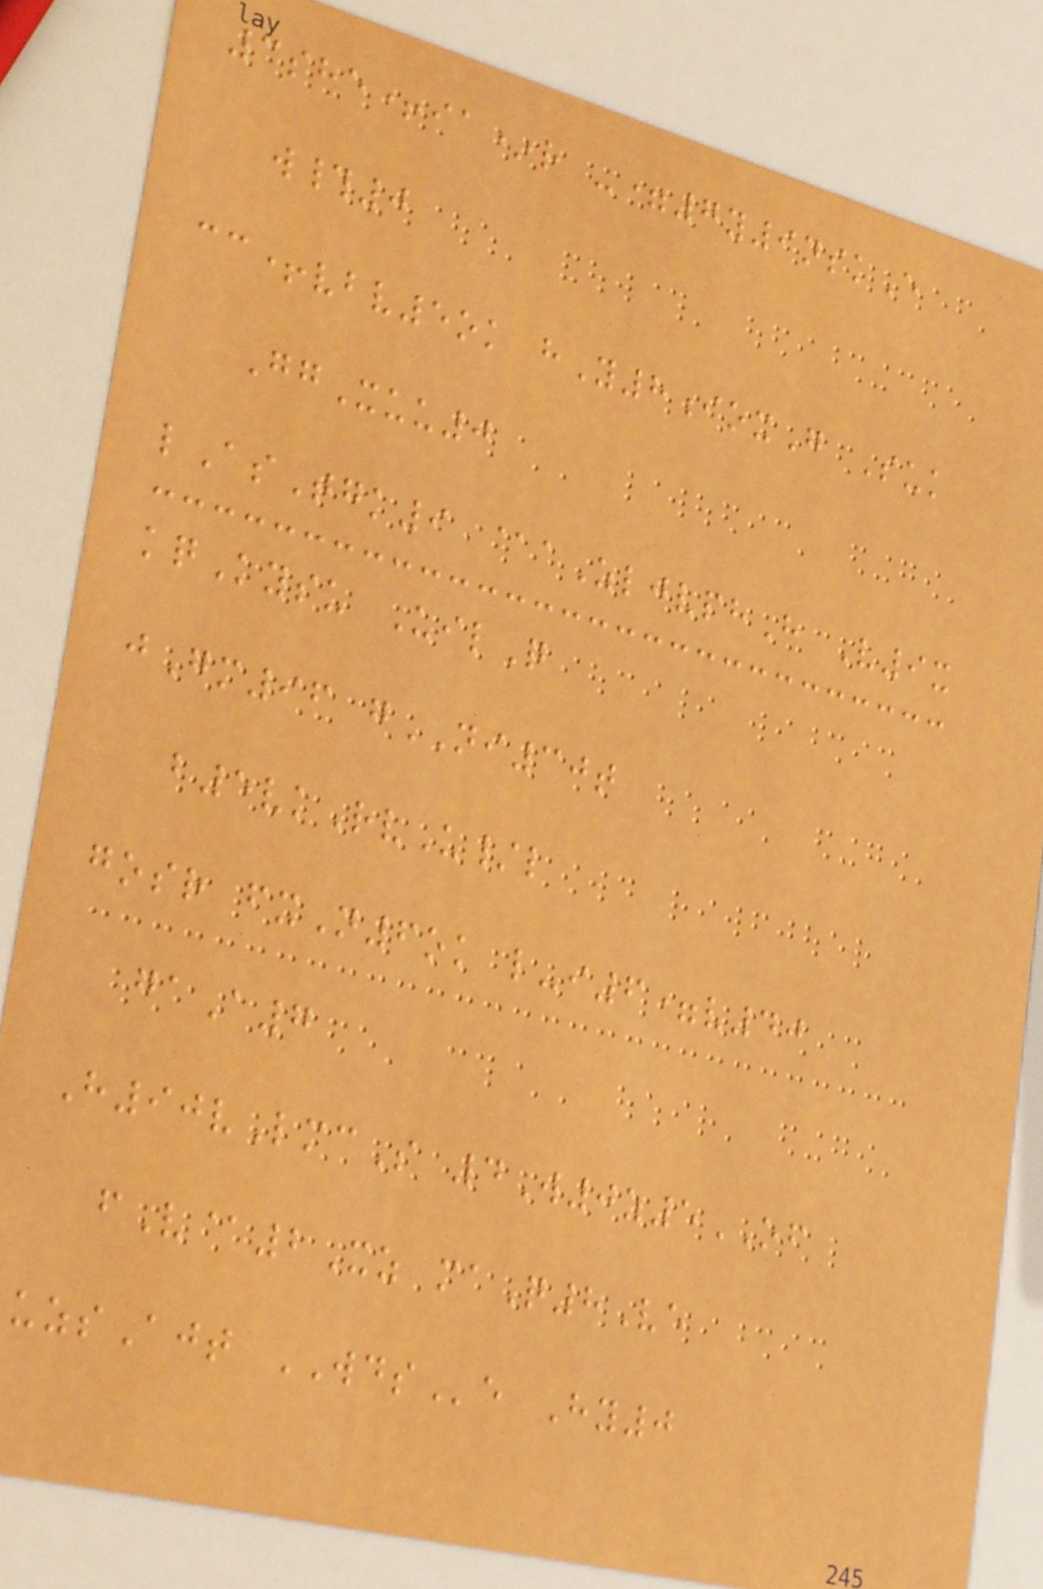3she+ia*r -=7y9nskE
w#0
cc+vbv5ok hY8ioxG Suk
GgXuu0
lAsTgk9 @aZljvphH V9x
kqKysu UilQ
jGm96 gNI30t
b5vkRvU/l
gosr fxN6ok l-i6=v40
gaA7
H90vLmcS 4W0z5OF
fV@2Xz maQ8Ve
uzsAjt WDSe Hy0
